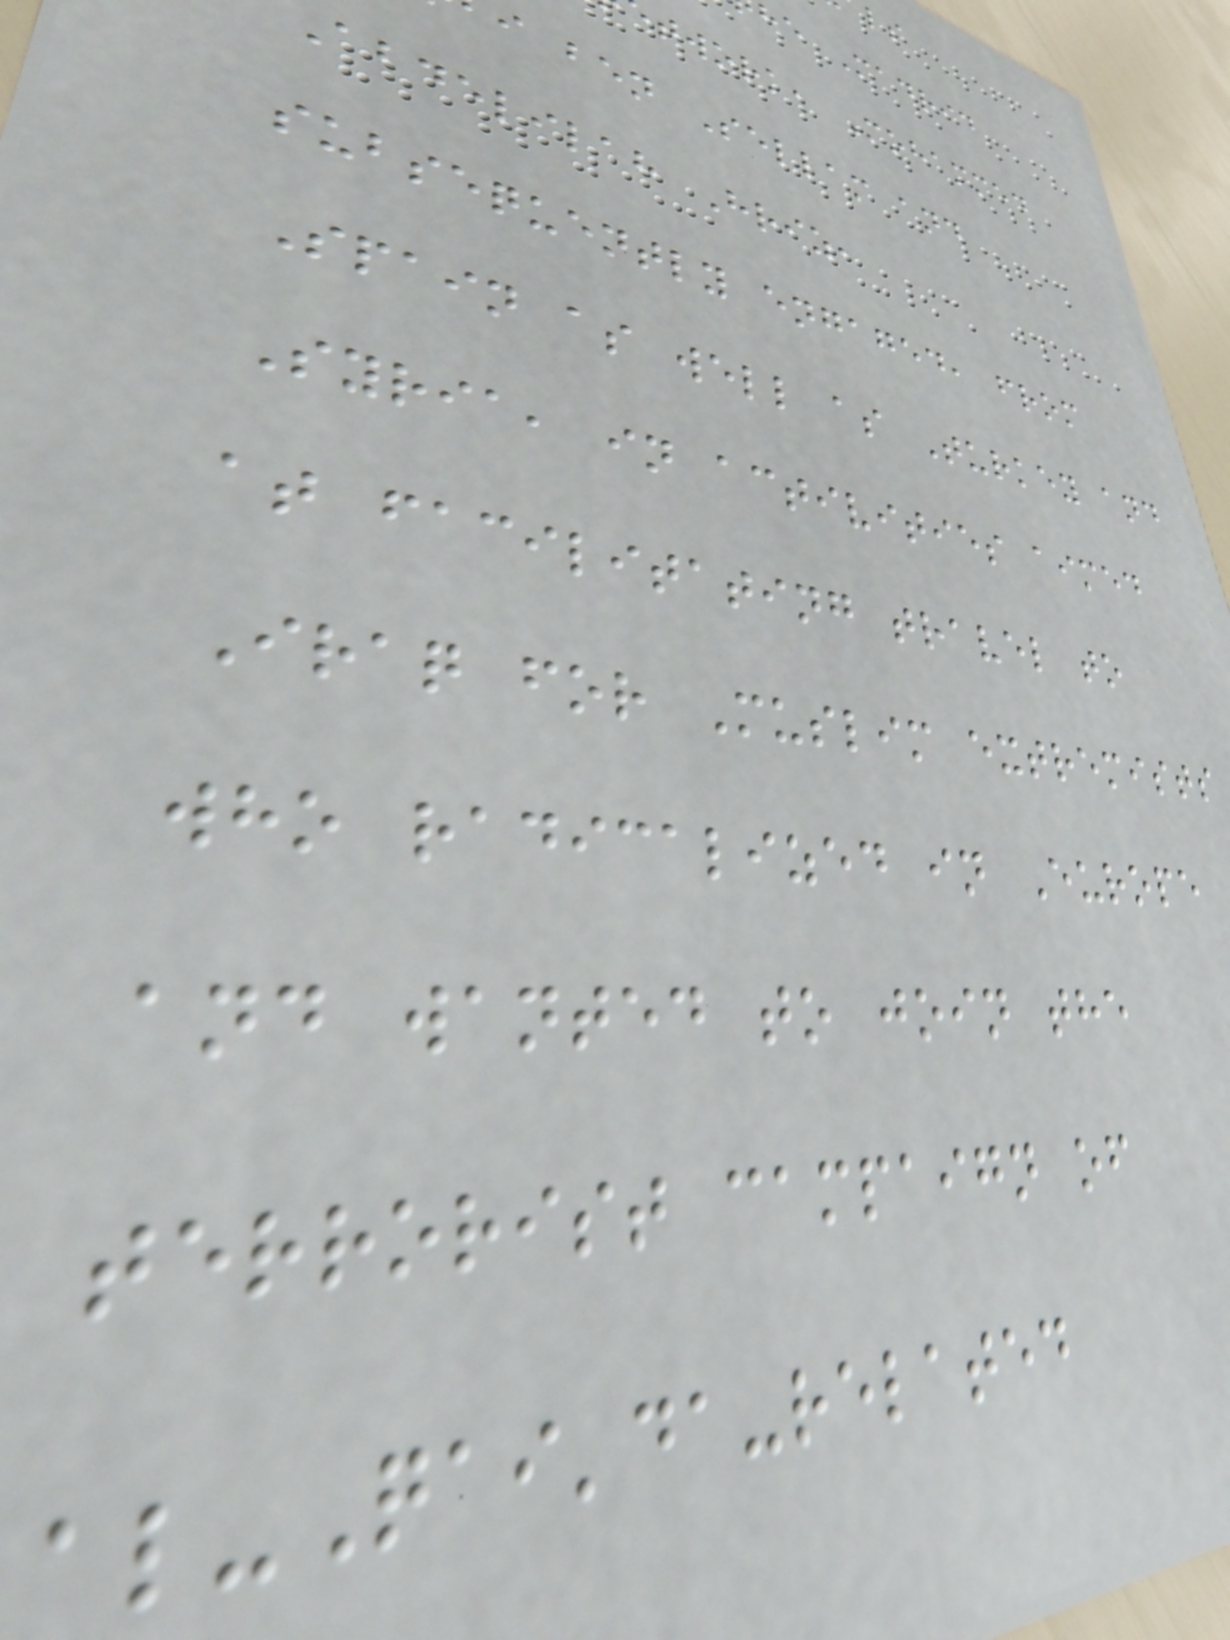he Madrid
twork, Mohammed
i ben Sellam and
Abdelilah Hriz,
subsequently engaged, from
Spain as well as Turkey and
Syria, in activities aimed
at facilitating travel to
Iraq for Muslim extremists
who radicalized in Europe
and wanted to join the
terrorist campaign of
al-Qai'da-related
